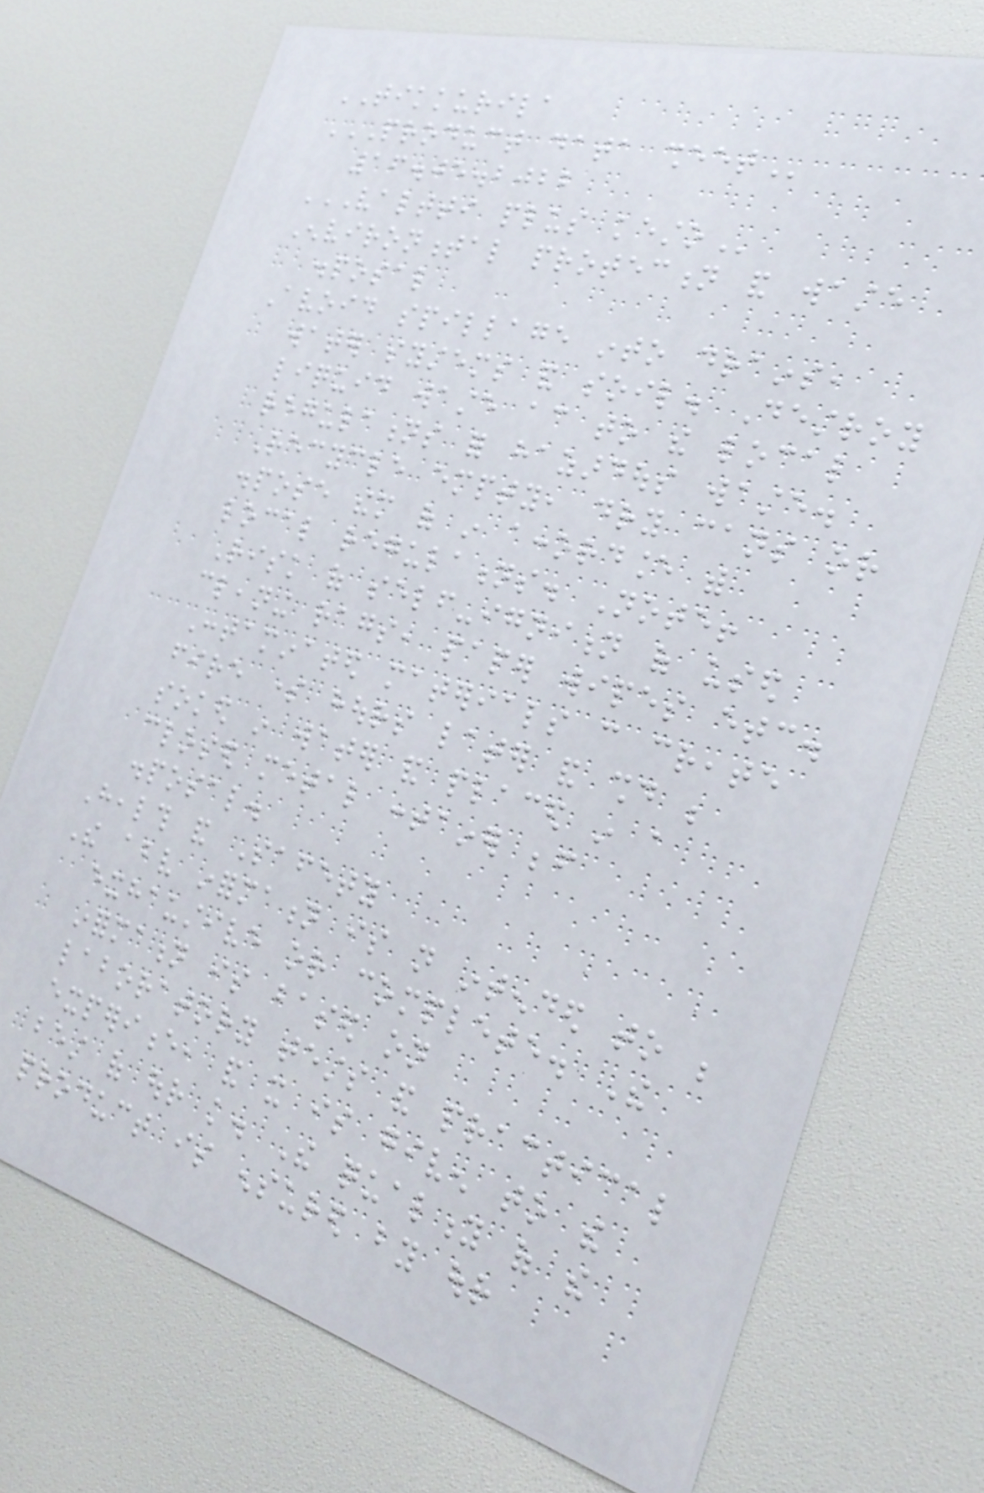TIKKURILA
PRODUCT DATA SHEET
16.05.2022
VALTTI PLUS KESTO
Environmental protection and waste
disposal
Avoid spillage into drains,
water systems and soil. Destroy
liquid waste according to the local
regulations for hazardous waste.
Recycle empty, dry cans or
dispose them of in accordance with
local regulations. Note!
Risk of self-ignition of used
cleaning rags, paper wipes etc.
Contaminated materials can create
fire some hours later and should be
soked in water and placed in a
closed metal container before
disposal.
Health and Safety
The above information is not intended to be
exhaustive or complete. The
information is based on
laboratory tests and practical
experience, and it is given to the
best of our knowledge. The quality of the
product is ensured by our
